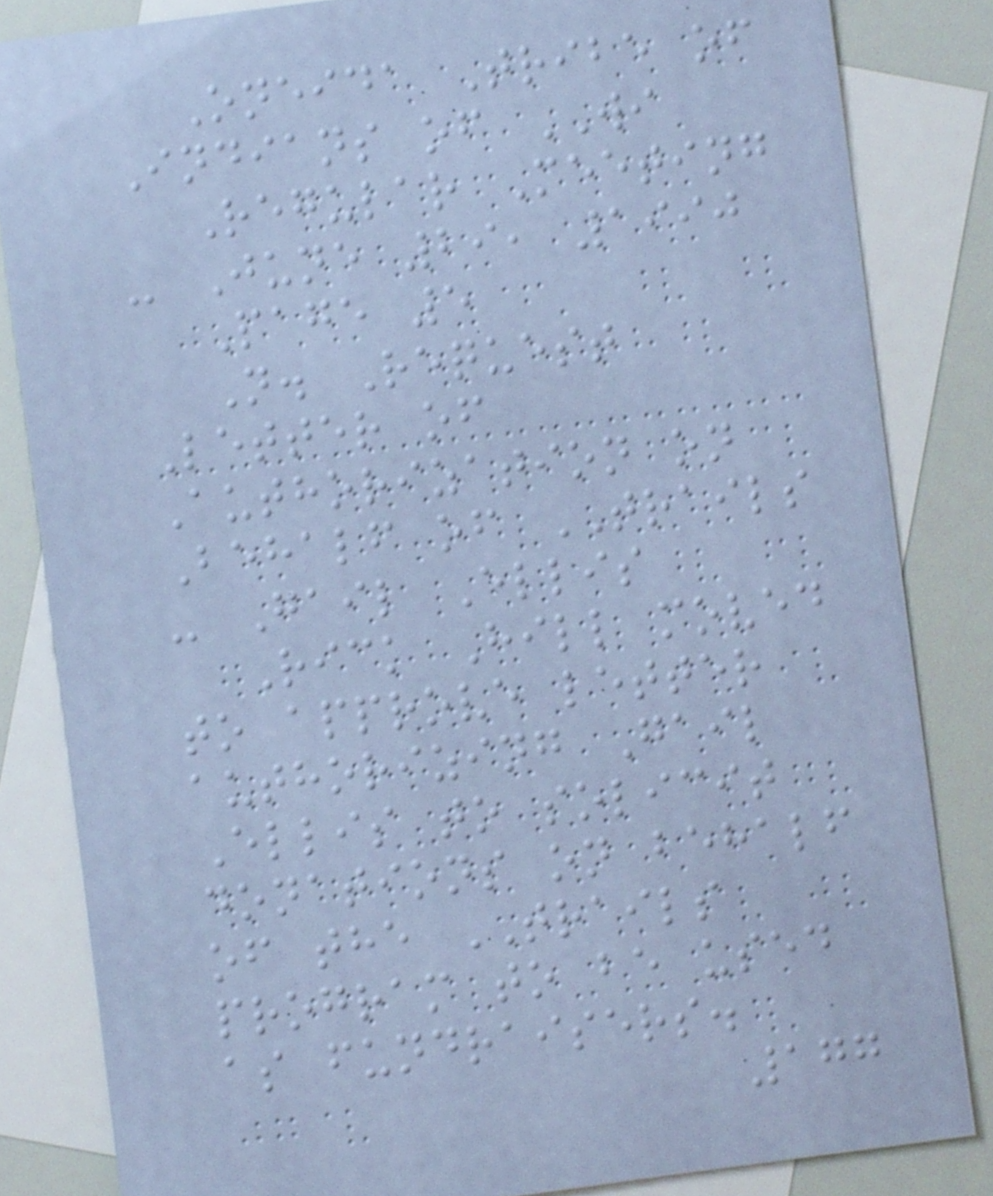Oneida Tribe of
Indians of WI
Regular Meeting
- June 29, 1990
Page 5
N. Request
Letter of
Authorization on
Behalf of TRAILS
- Gail Ellis
Rick Hill moved
to approve letter
authorizing Gail
Ellis to solicit
donations on behalf
of the TRAILS
program to be used
as fundraisers.
177
